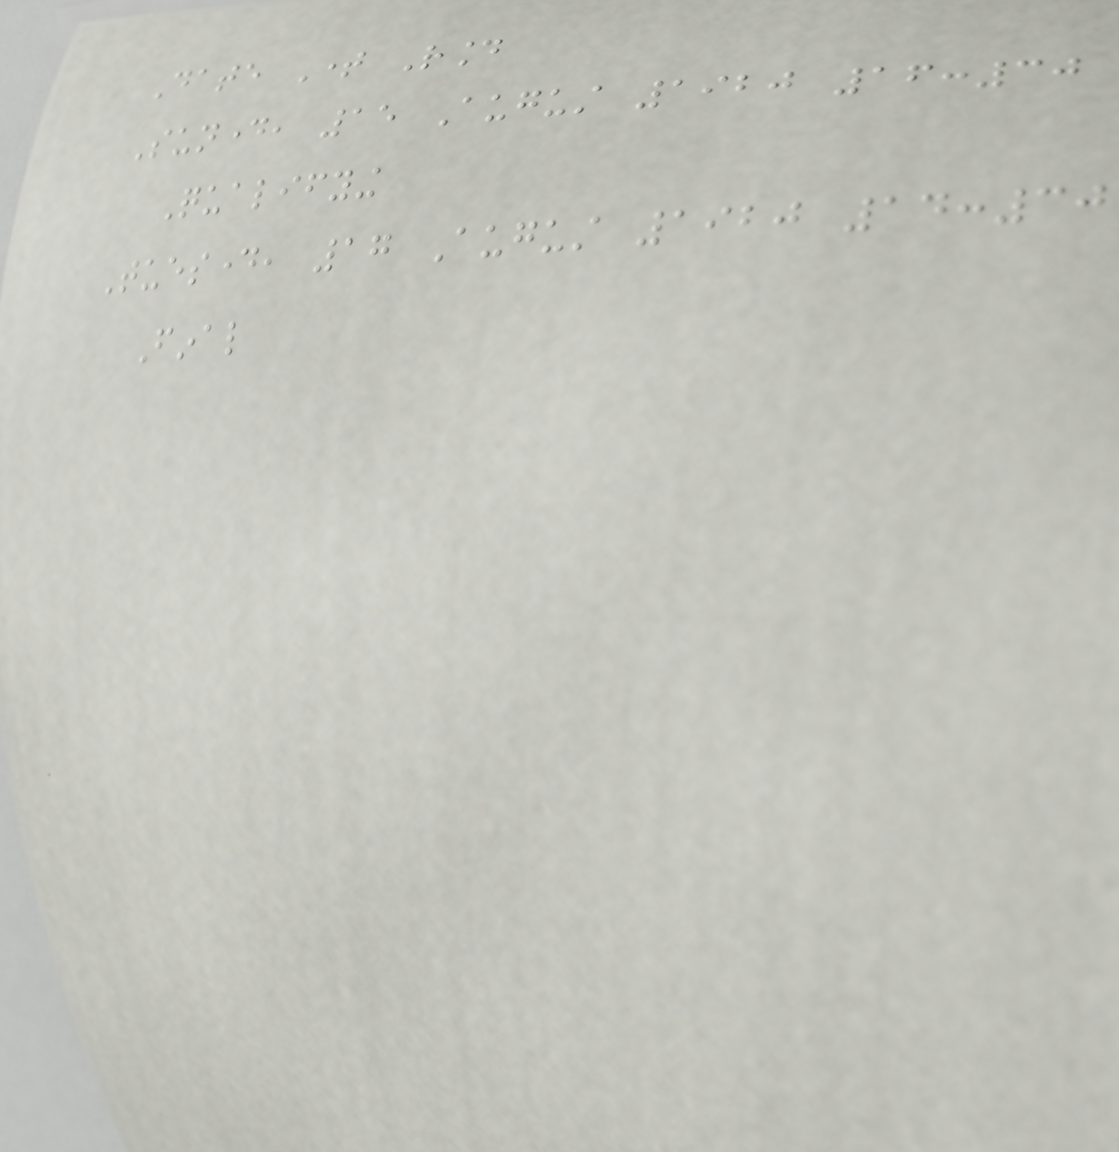Date Time Round
Sunday, 15 August 1920 16:30
Qualifying
Tuesday, 17 August 1920 14:30
Final
